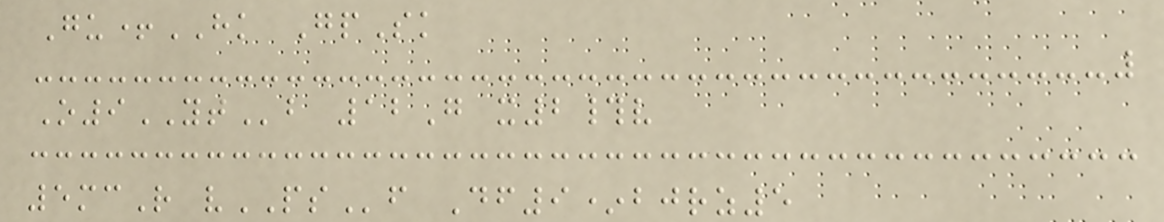Gu+HK GpSk
O9YTb 12G x2#v
5mcR vPSf Df9*bjrz5
